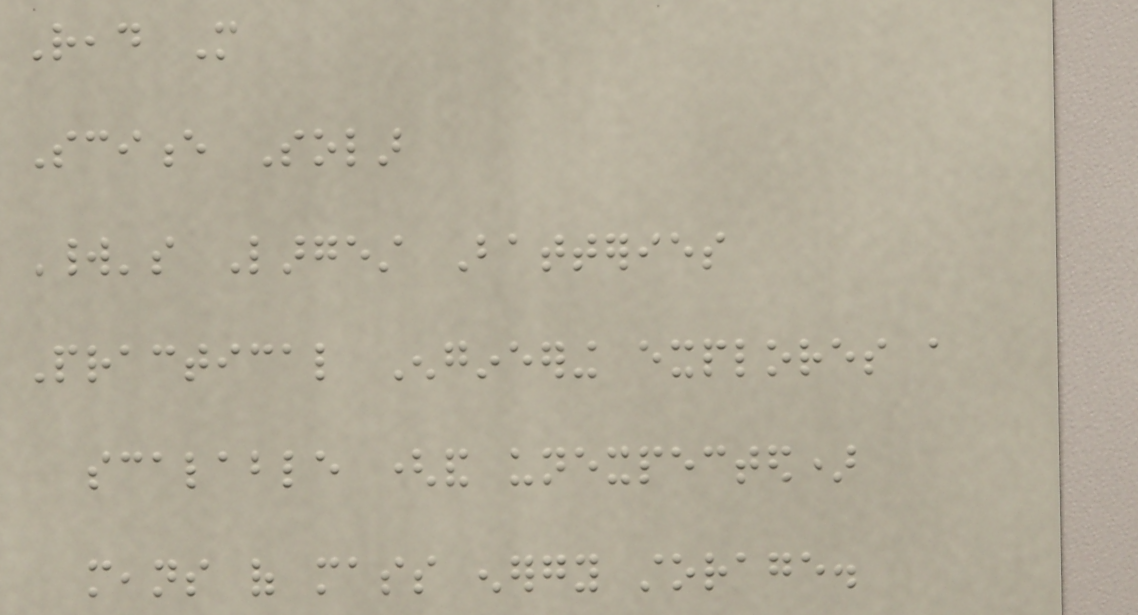Read More
Science Solar
World's Largest Batteries
Practical Engineering explores a
scalable (and unexpected)
means of mass energy storage.
